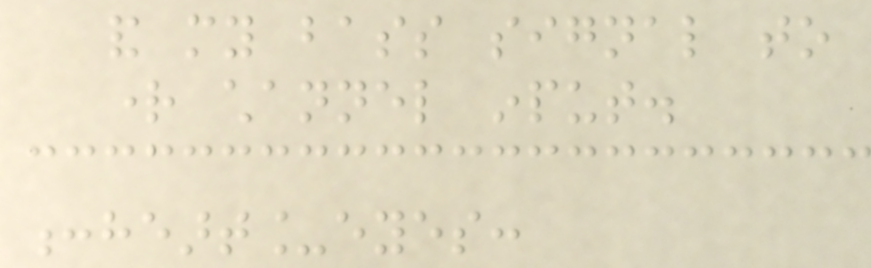and my bass signal to
right channel input.
:heart_eyes:
